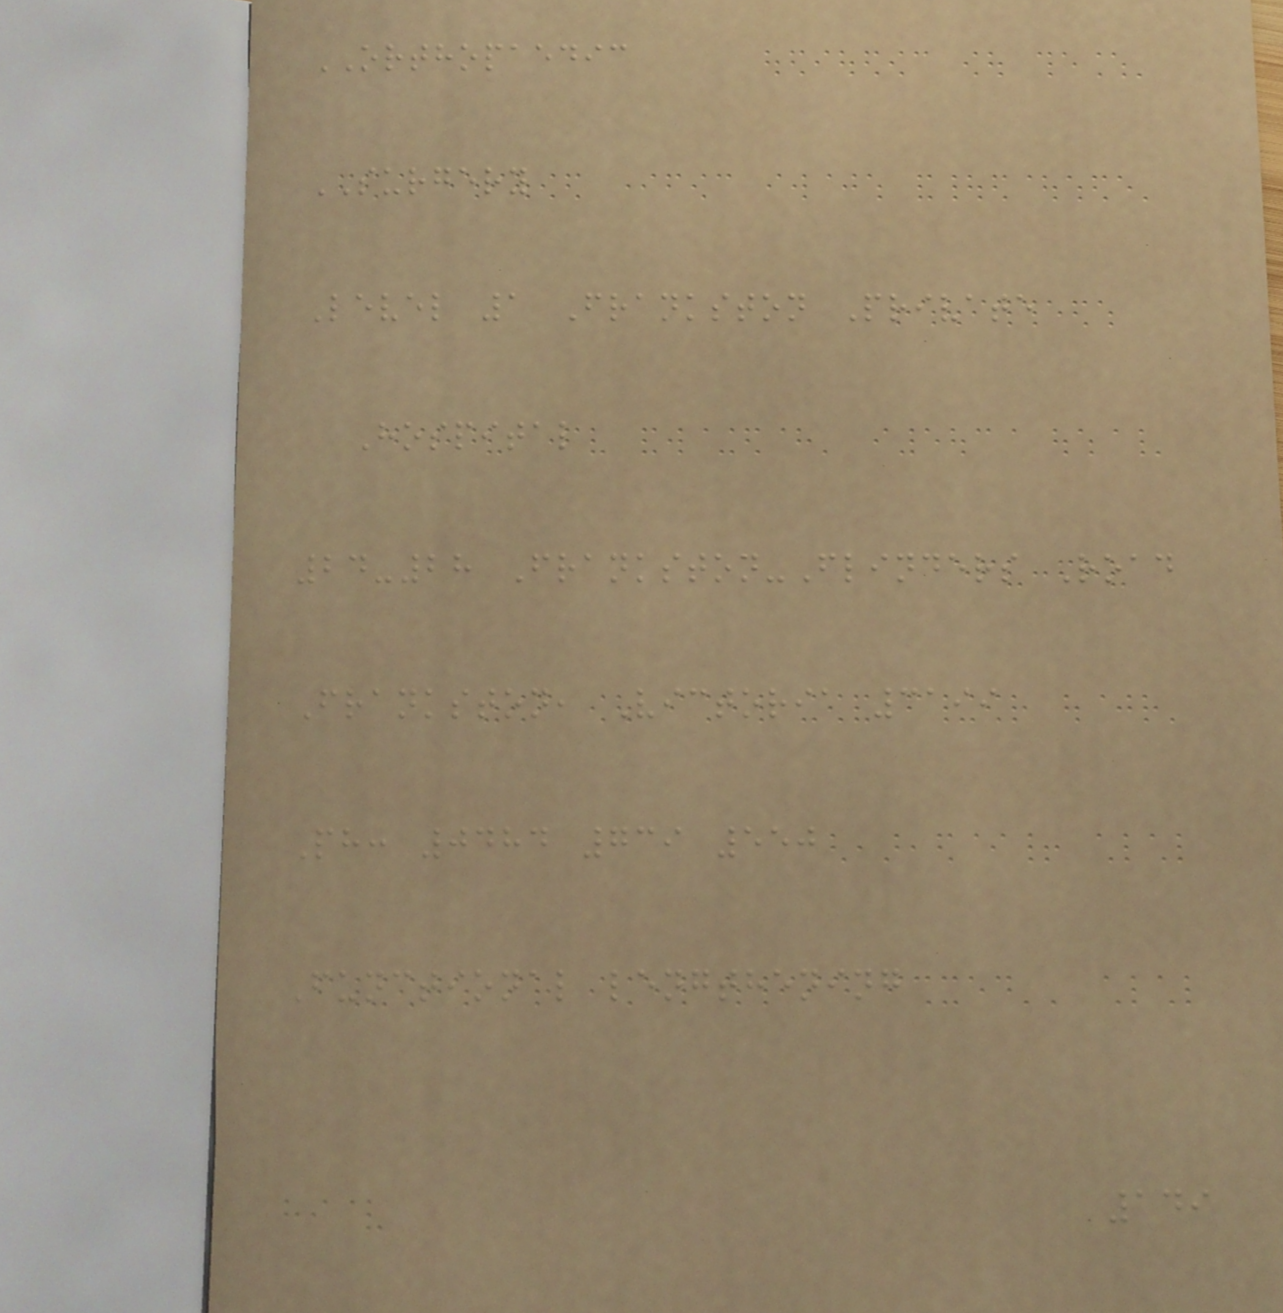ORTHOPAEDIC
SURGERY
Level 1 Frankston Private
Hospital
24-28 Frankston-Flinders Road
Frankston, Victoria 3199
Ph: 0484 739 550
Functional lengthening
149
